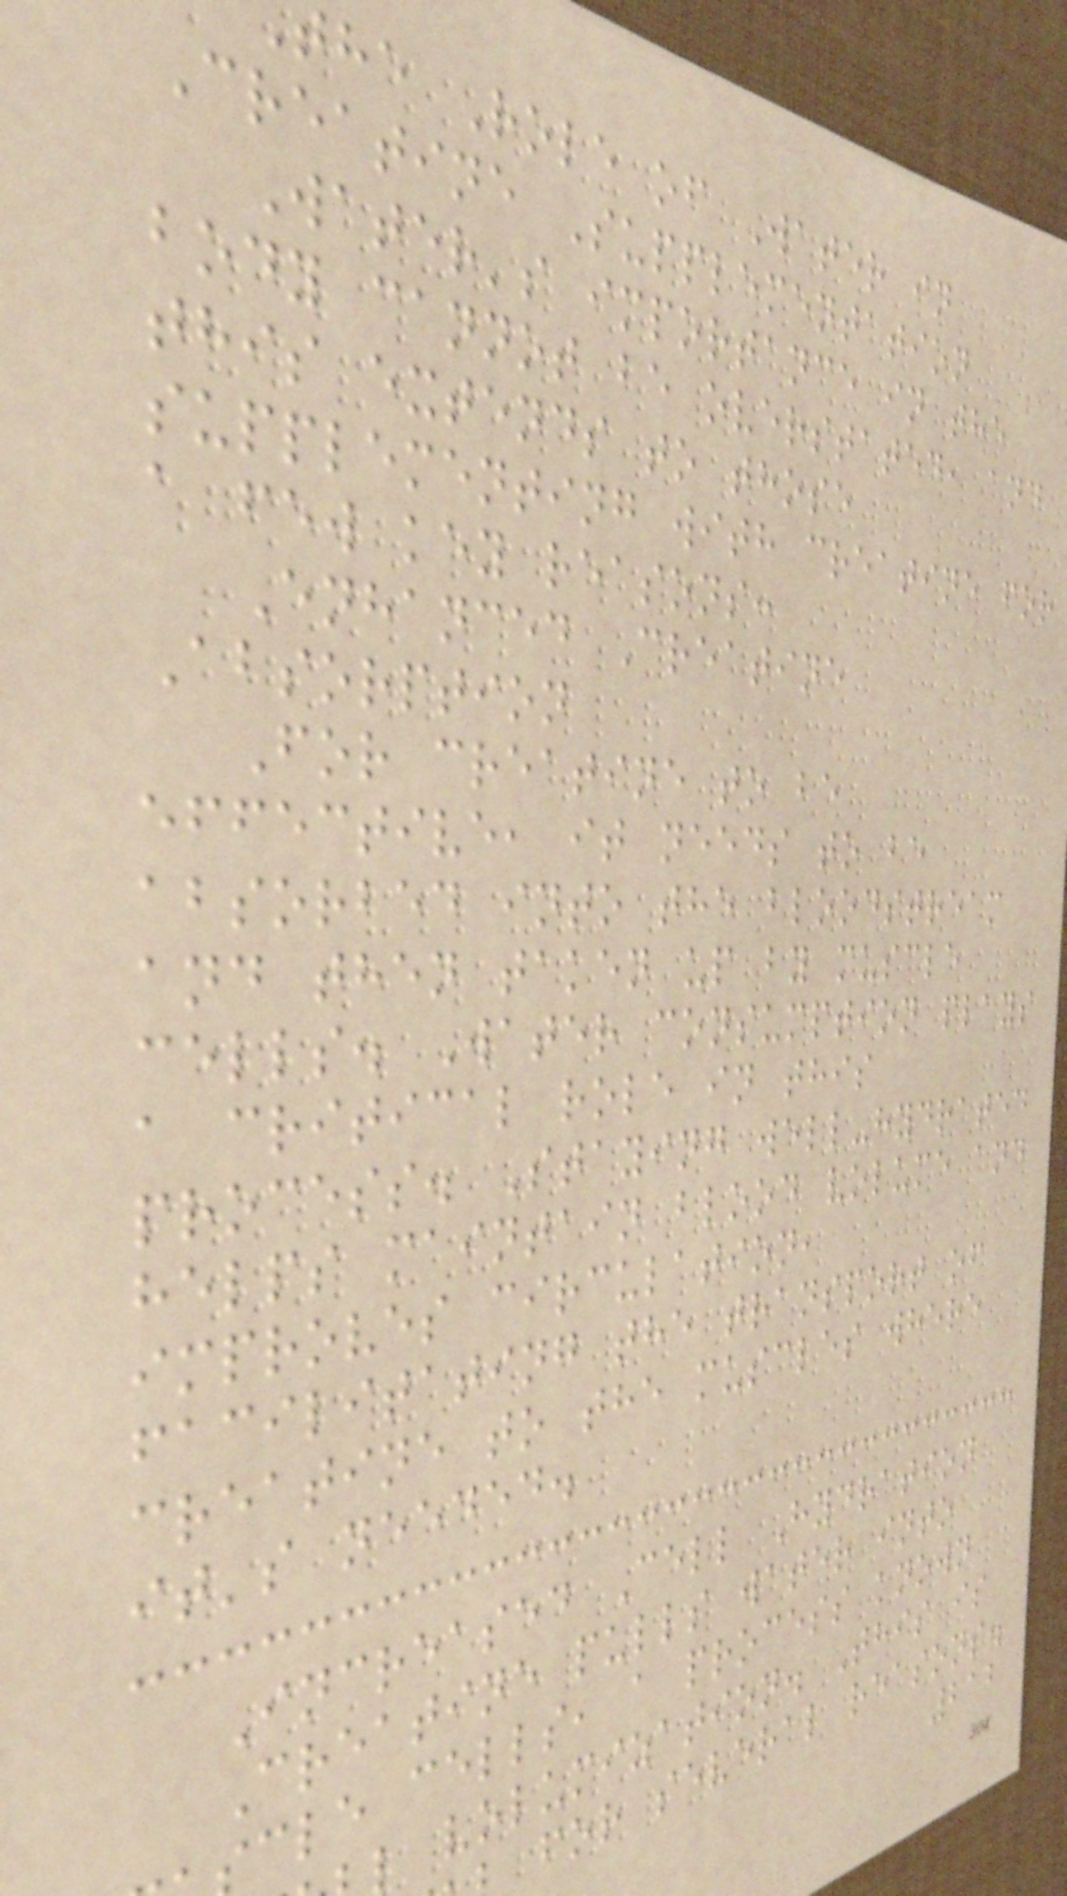the Role of Water in
Creatine Supplementation
Water's importance in the
body cannot be overstated, and
this extends to those
supplementing with creatine for
a few key reasons:
Enhanced Creatine
Absorption
For creatine to be
effective, it needs to be
absorbed into the bloodstream
and then taken up by muscle
cells. Water consumption plays
a critical role in this
process. Staying well-hydrated
helps maintain blood volume and
improves circulation,
facilitating the transport of
creatine to the muscles where
it's needed.
Increased Cell Hydration
Creatine pulls water into
cle cells, a process known
l volumization. This is
for several reasons.
212
